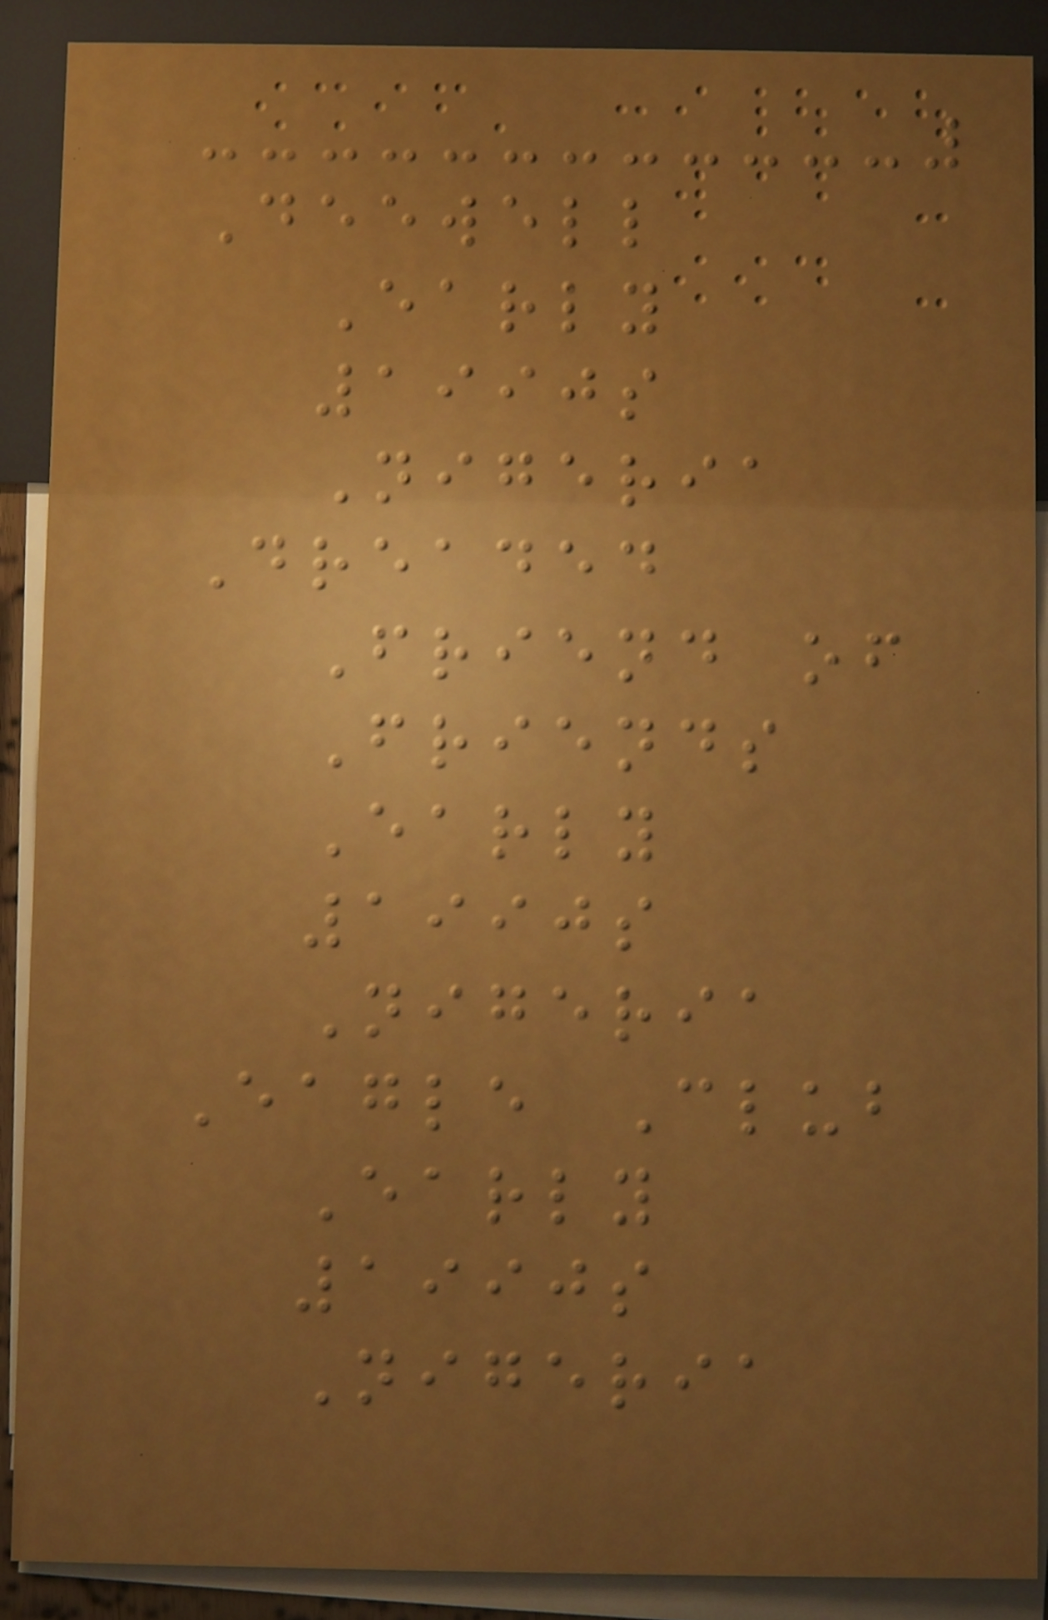Deewell
Early
1990s
Nigeria
Dreaded
Friend of
Friends
Early
1990s
Nigeria
Eagle Club
Early
1990s
Nigeria
